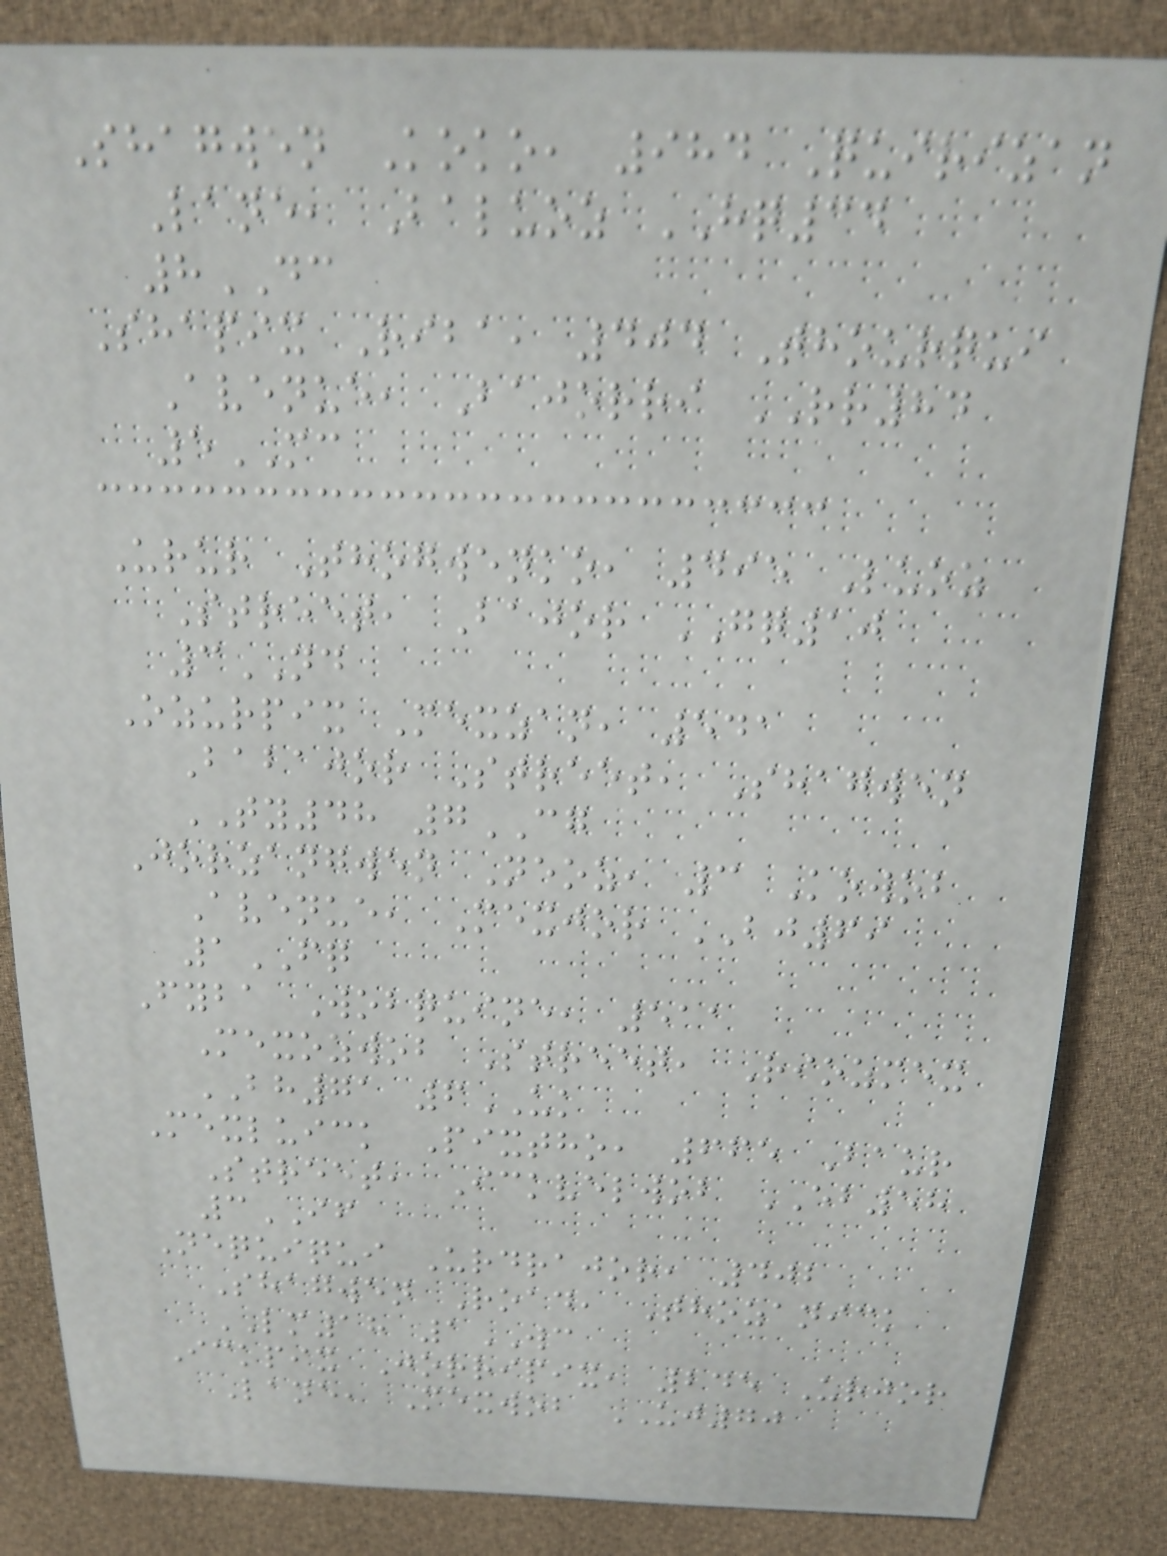Shagwen Koko, 984 Quirizan
Lane, Baluoz HQ34
8DC
Shapix Riba, 404 Thourqui
Avenue, Bajorri RR84
5MC
Urur Thogwenko, 495 Luoz
Street, Bajor GQ10
3ND
Ozurpix Mexzan, 541
Babajor Street, Shagwen
TY48 7CG
Jorzangwen Neoz, 3 Kowob
Avenue, Mexjor BJ69
1FQ
Fyba Wobquine, 511
Mexozwob Street, Riozmex
BH71 6UK
Mexluick Pixtho, 665 Baur
Street, Ickvelwob EB58
3IF
Nequiqui Urdrajor, 402
Shagwen Road, Thozanick
LM18 1WC
Ickpix Jorripix, 245 Urjor
Lane, Mexwob UJ70
